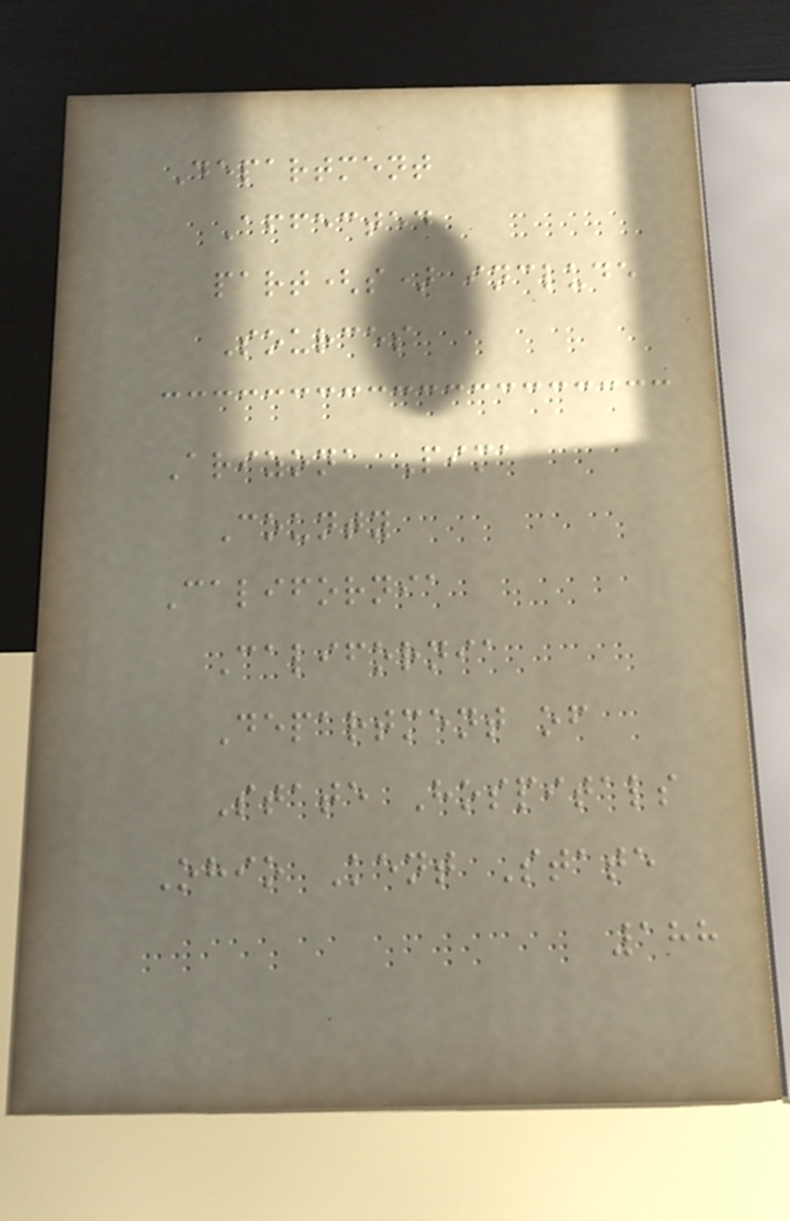Department
Affected
part(s) include
Sources
Arizona Pima
County
California
California
Department of
State Hospitals
Ohio Kent State
188
